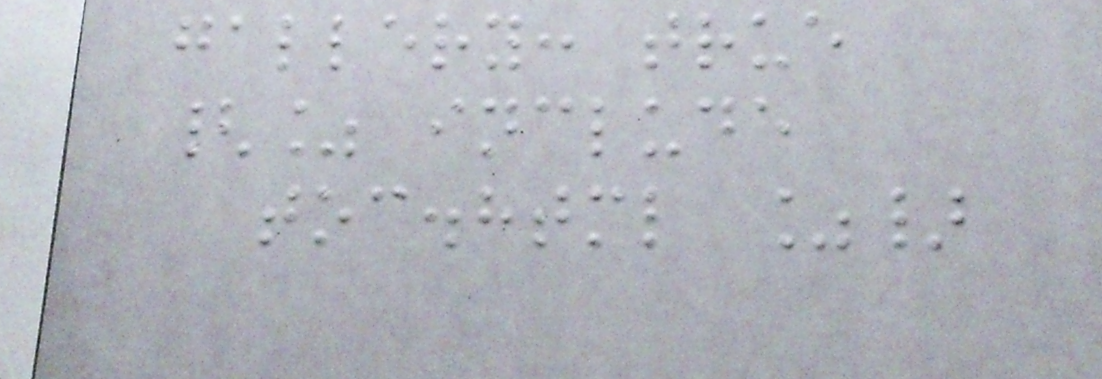gallery: true
{% include
toc.html %}
